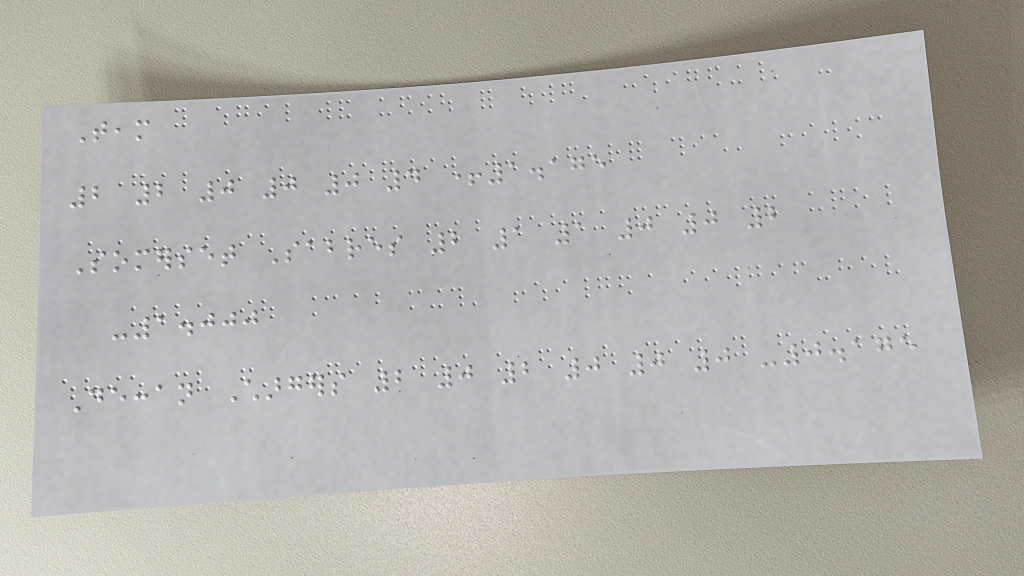Team
2 2 0 0 0 4 +1.175
Somerset Sabres 2 1 1 0 0 2
-1.000
Deccan Chargers 2 0 2 0 0 0 -0.175
